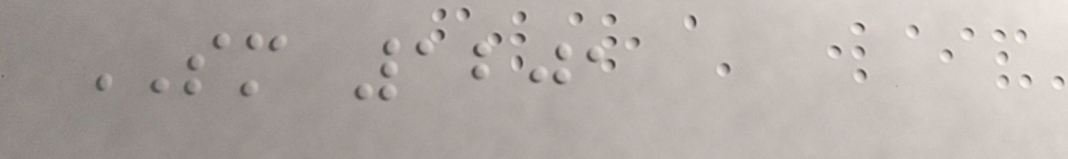SM 1201
